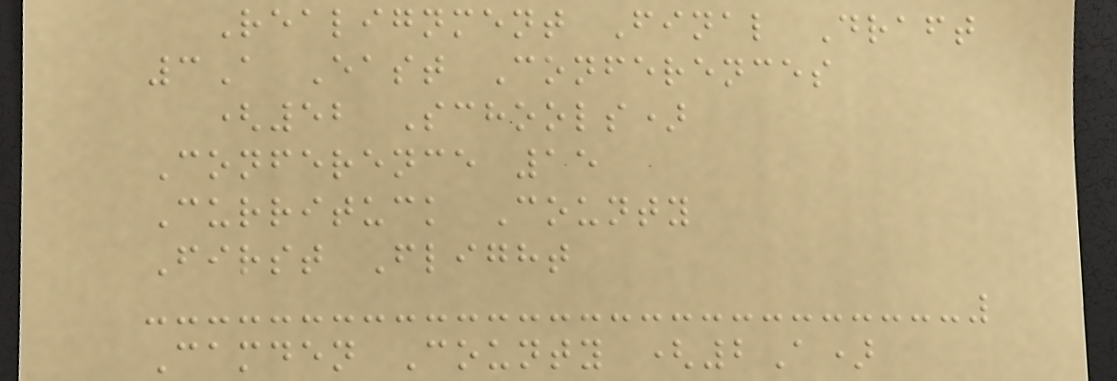Realignment Final Draft
3A East Conferences
(52 Schools)
Conference 15
Currituck County
First Flight
Camden County (2A)
